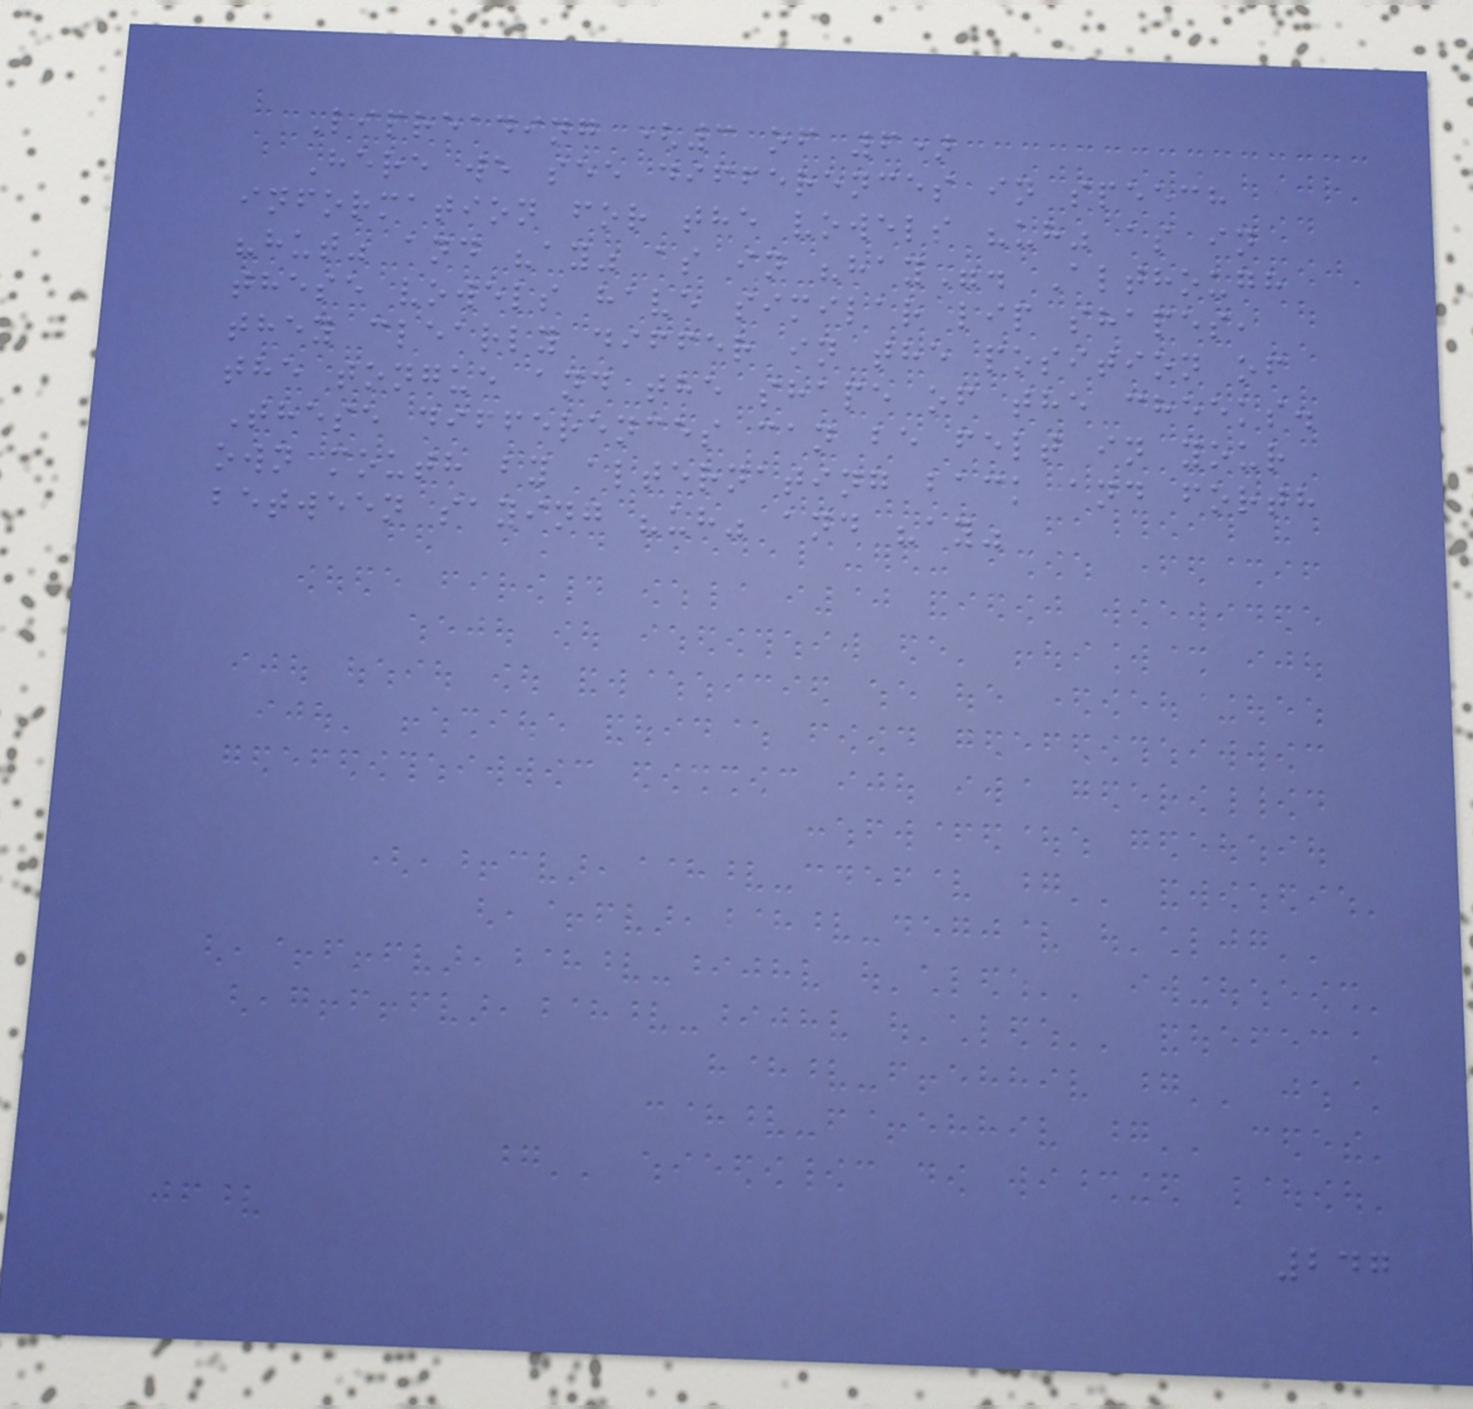Lipreading (3 of 6)
Here we see differences in speech
information for the vowels "uh" as in
"hut" and "ay" as in "hay". Although
these vowels have similar lip shapes,
they clearly differ in the position of
the tongue and the shape of the cheeks.
These differences can be felt in your
own mouth by alternating back and forth
between saying "uh" and "ay"
247
